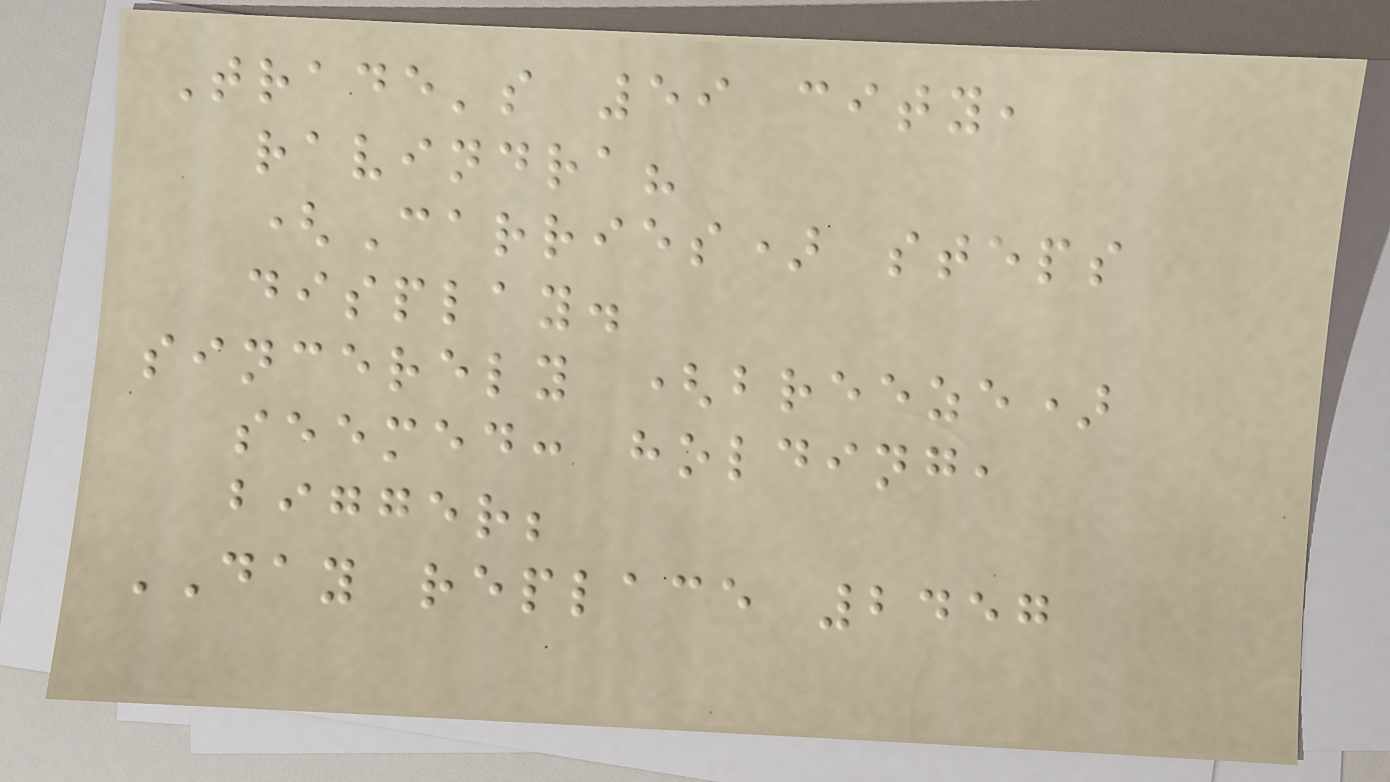Trade's 59 city,
ravindra?
(Carries) steps
display.
sincerely (breeze)
seemed: holding,
bigger;
DAY replace 2457
